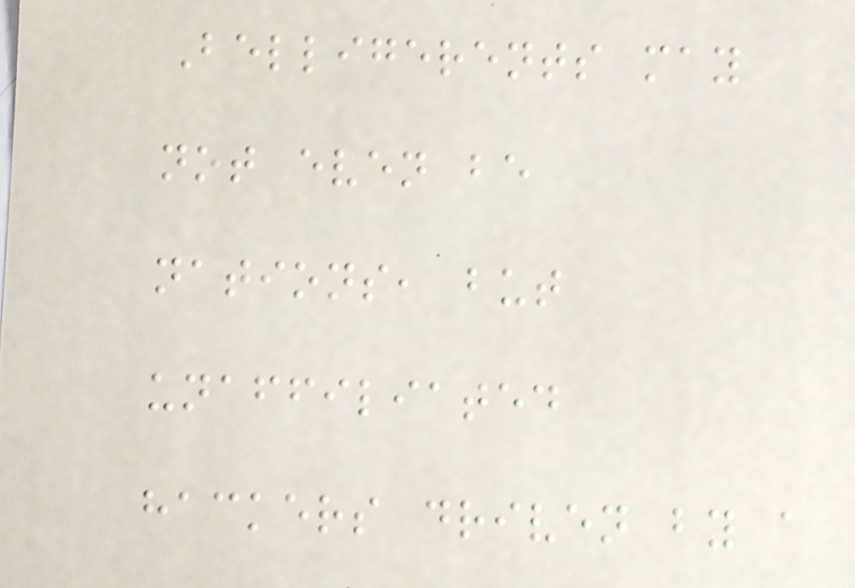Belligerents may
not even be
nations, but
unaffiliated
hackers driven by a
